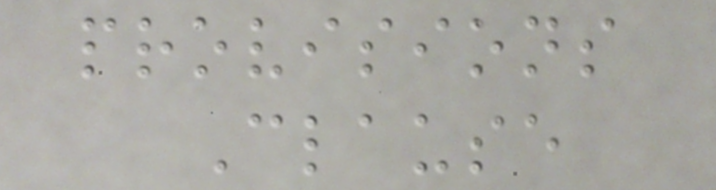provisions
Clause
